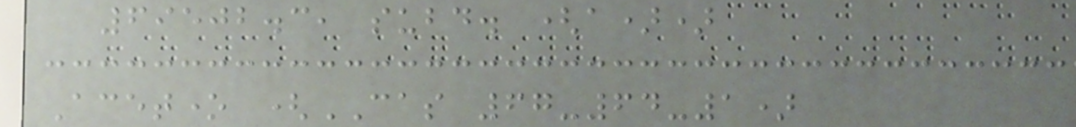69502.3, subd. (a))
Acetone (CAS 67-64-1)
